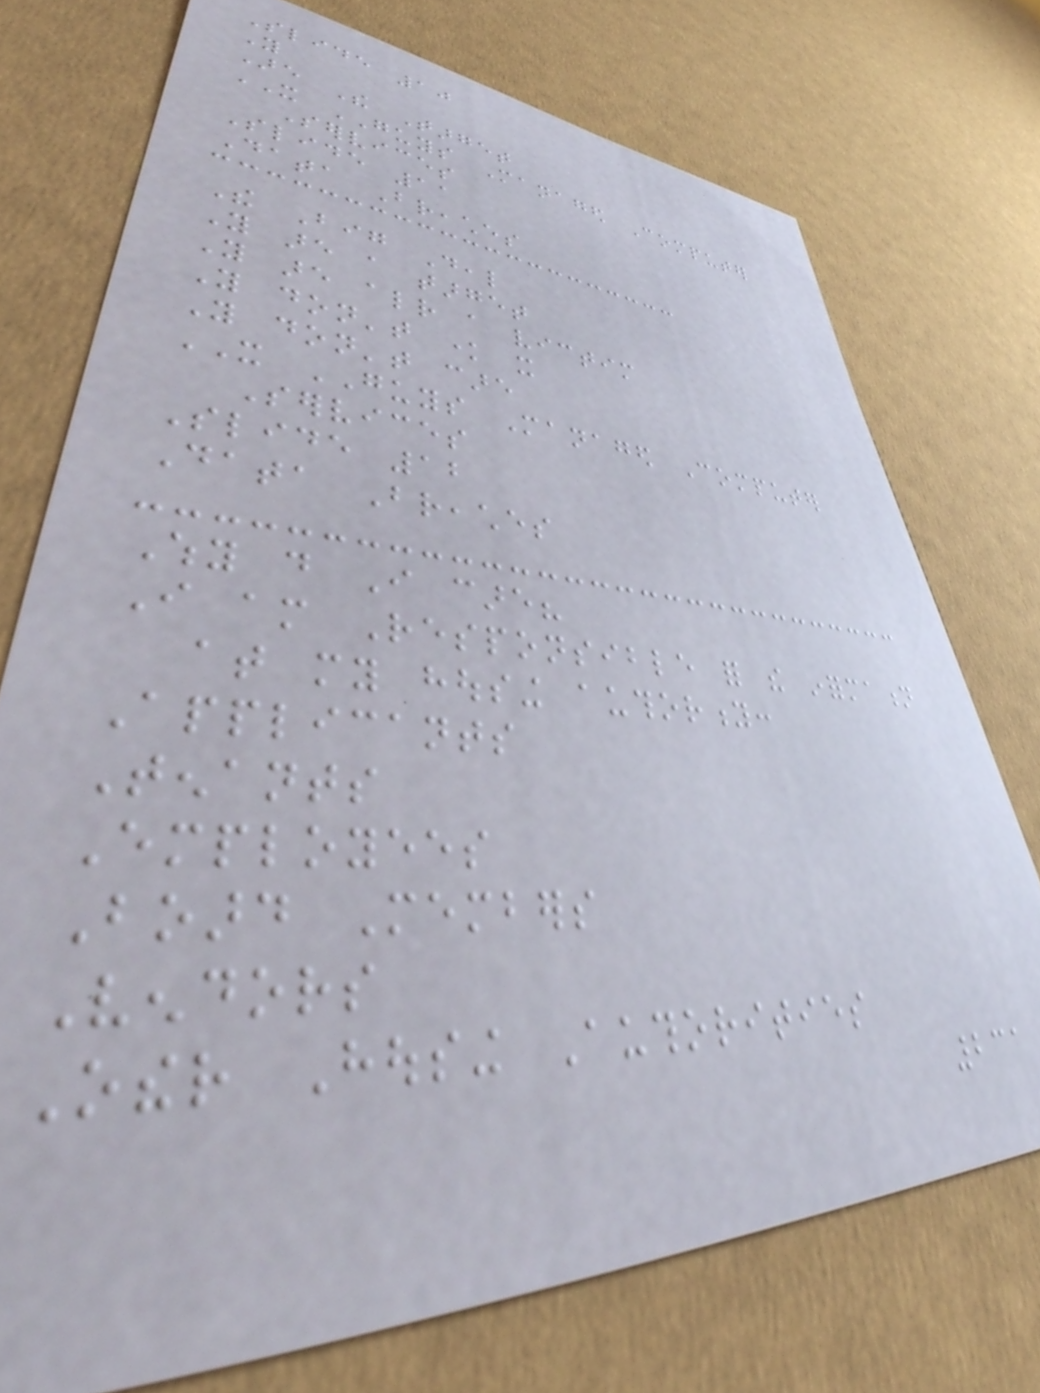Slide 10
You
Are The Target
IT GUYS Managed Computer
Services
Slide 11
Data Breaches
The Big Deal
You are a target
You are already a victim
You don't know it
You don't care
IT GUYS Managed Computer
Services
Slide 12
Data Breaches
Why do I care?
I am Responsible for the information
at my housing authority:
Applicants
Tenants
Employees
Board Members
Vendors
Other Housing Authorities
231
